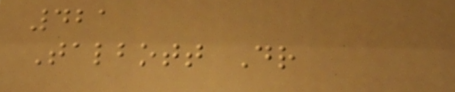421
Talbott Dr
